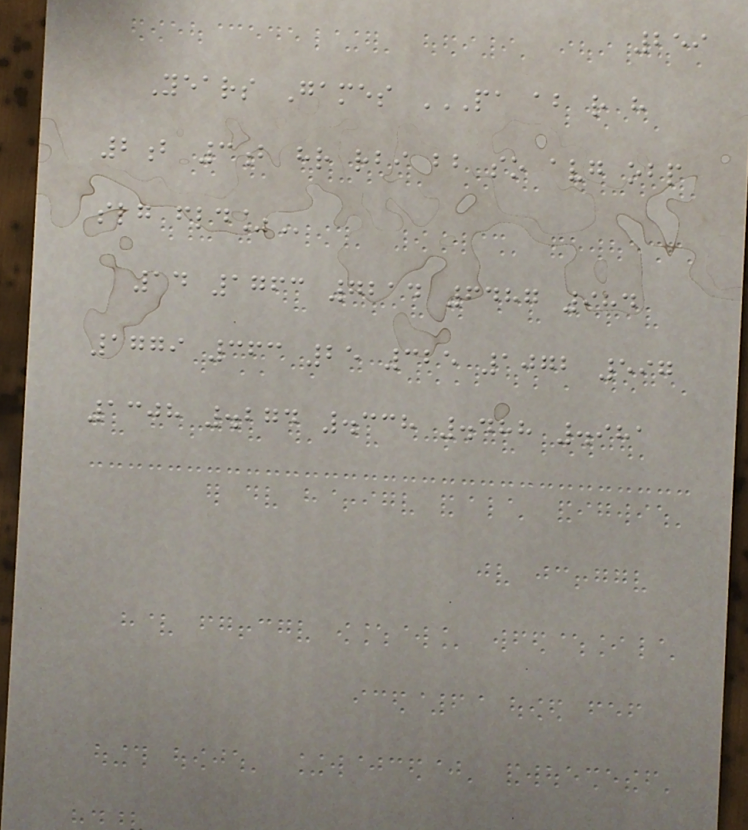259
Years Games PA AB R H
2B 3B HR RBI BB SO AVG OBP
SLG FLD%
14 1763 7214 6487 984
1779 363 25 325 1072 597
1308 .274 .338 .488 .981
